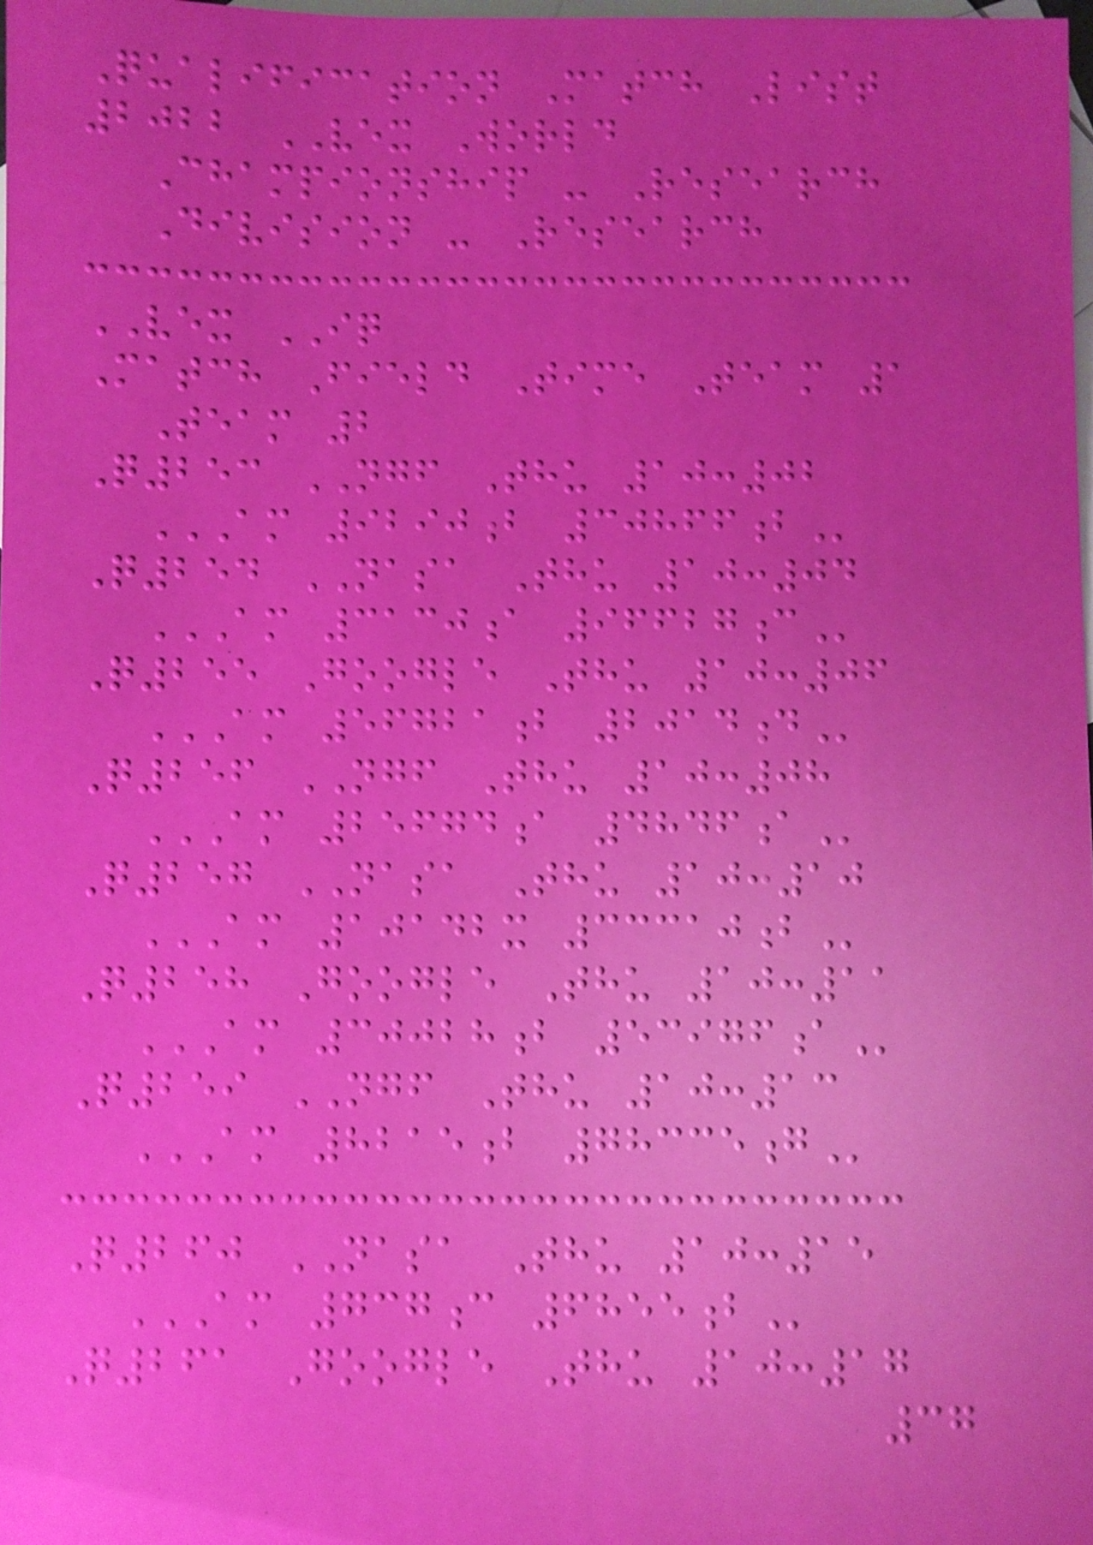Qualification Match List
2022 VEX World
Championship - Research
Division - Research
VEX IQ
Match Field Time Team 1
Team 2
Q253 NGF Thu 10:02
AM 9290B 30866B
Q254 NASA Thu 10:04
AM 3130A 96627C
Q255 Google Thu 10:06
AM 56721B 2014D
Q256 NGF Thu 10:08
AM 25674A 4846A
Q257 NASA Thu 10:10
AM 10142X 33310B
Q258 Google Thu 10:11
AM 30028B 53976A
Q259 NGF Thu 10:13
AM 8215B 78335G
Q260 NASA Thu 10:15
AM 737C 6855B
Q261 Google Thu 10:17
37
